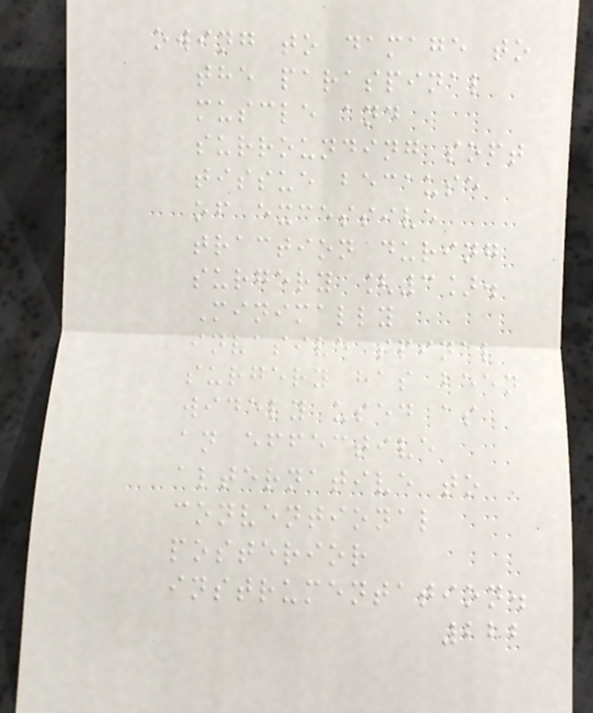owing to damage to
the paraspinal
muscle and
surrounding soft
tissue because
of excessive
traction during
surgery [3].
Minimally
invasive spinal
surgery has been
widely used as
an effective
alternative to
conventional
posterior
instrumentation.
222
